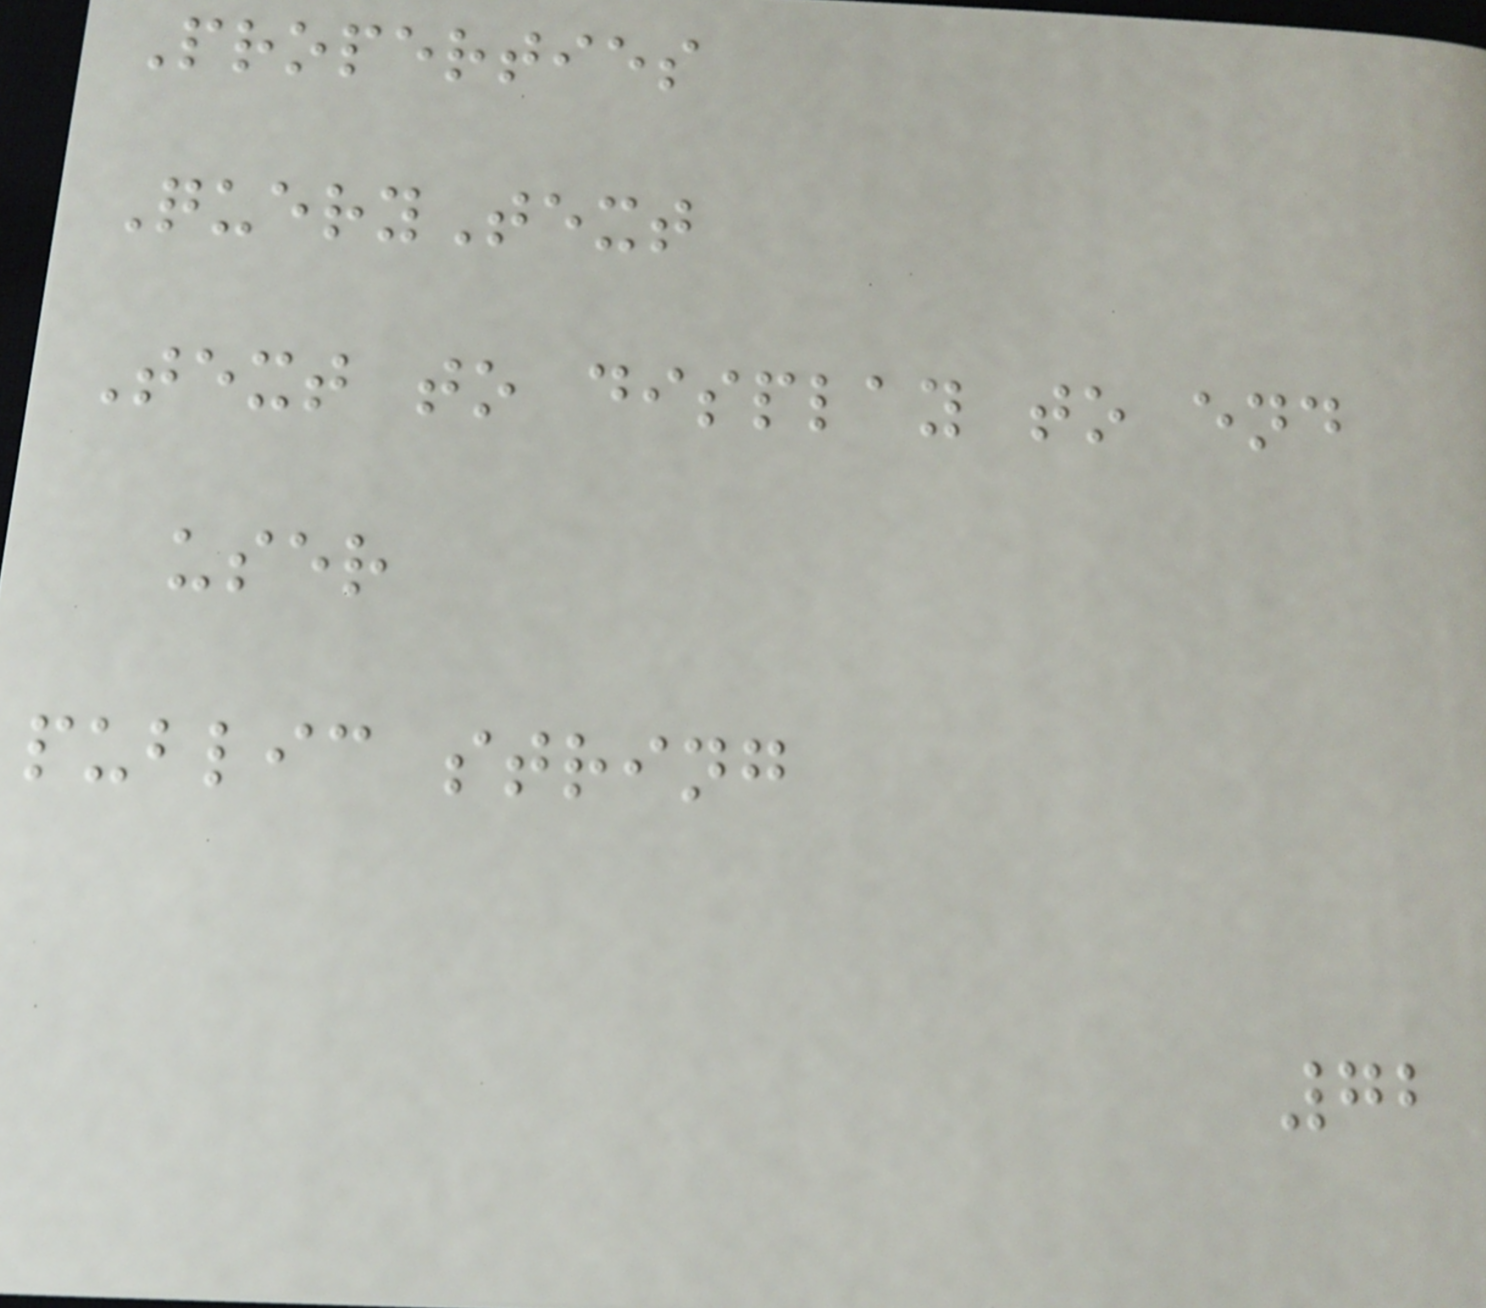Properties
QueryText
Text to display to end
user
public string
72
